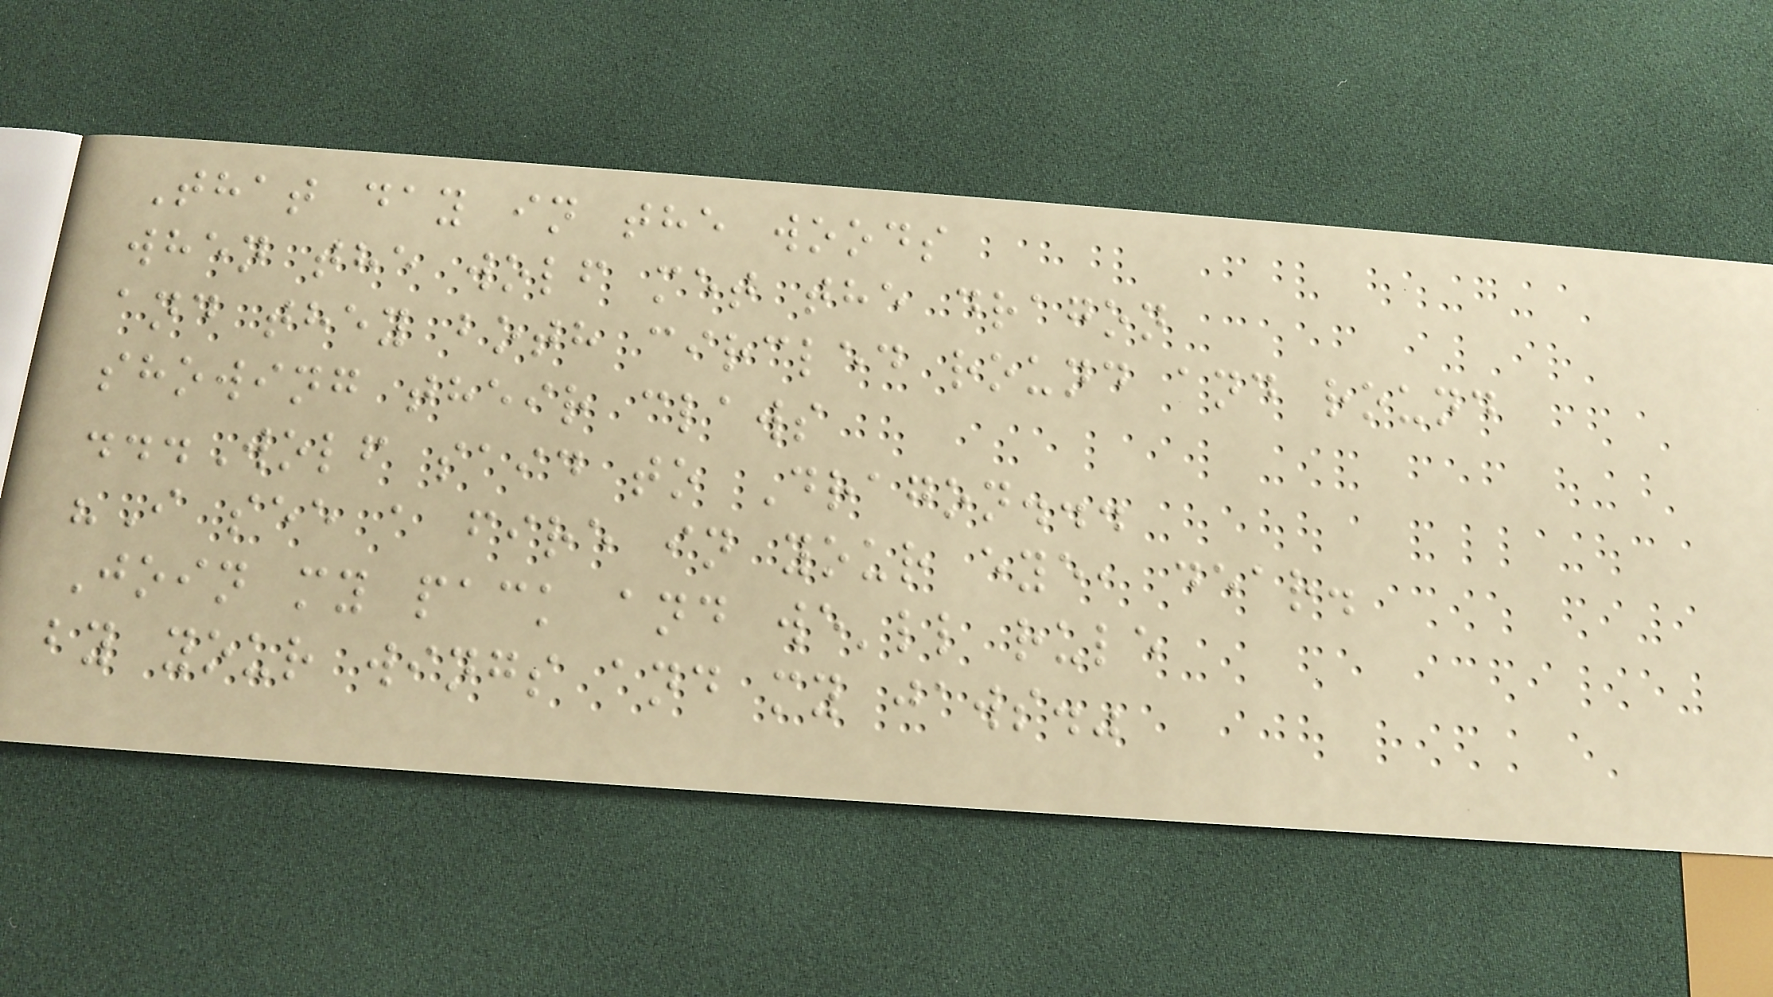That day in the woods
when the wolf met the dragon
and they both circled round and round
showing their claws
...Wolf said to Dragon...
"I see a fire in your eye, dear.
Join my pack and we'll rule
by your wings and my jaws."
